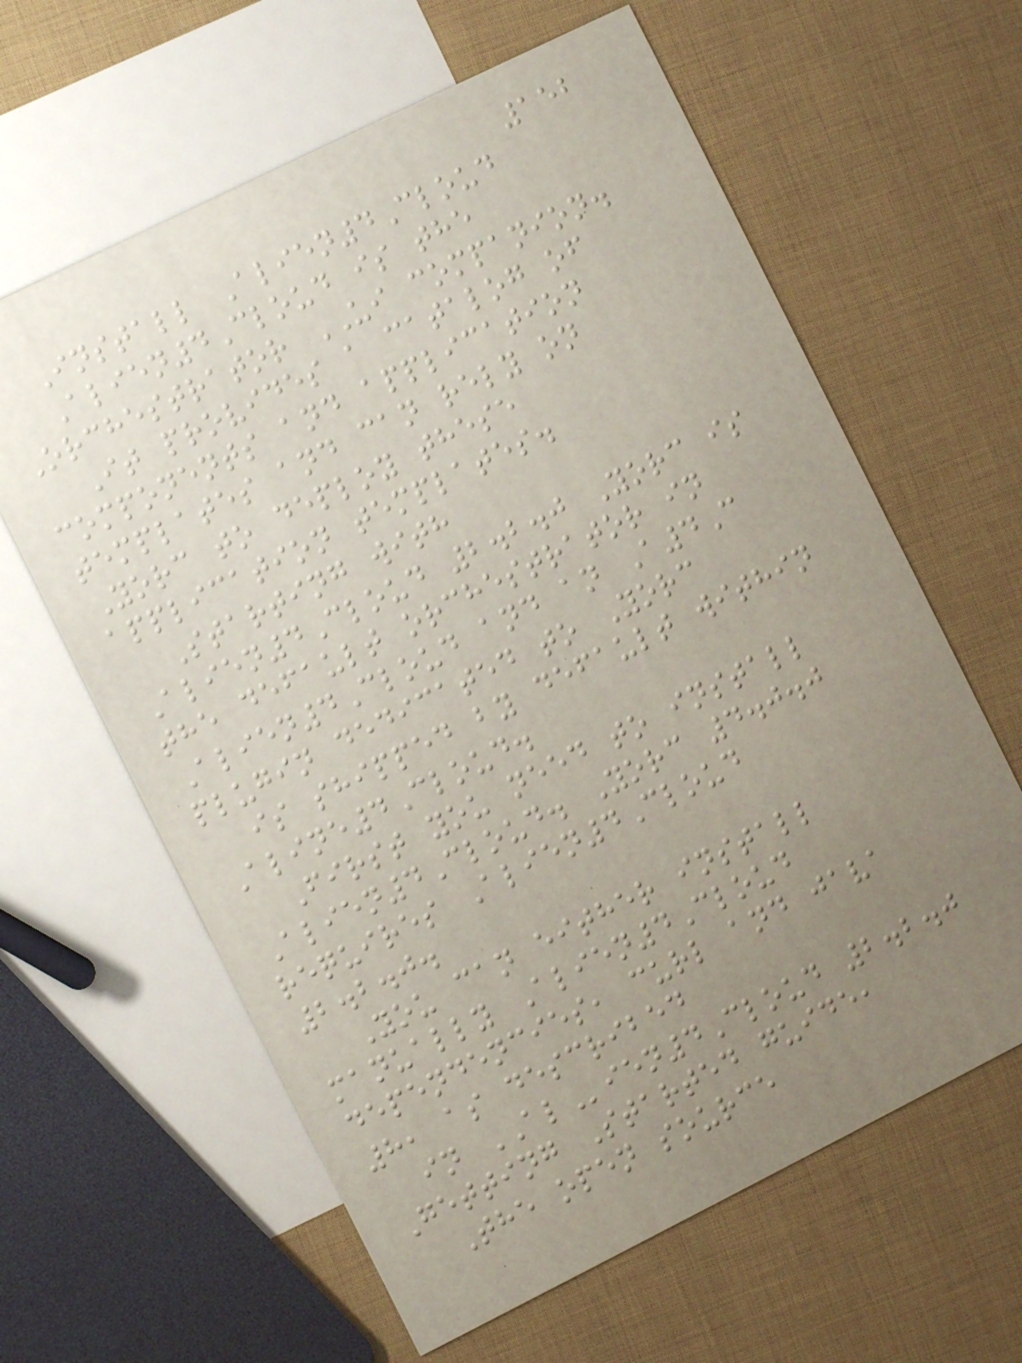152
Install Alien4Cloud
Alien4Cloud is the
Orchestrator UI companion.
It provides a catalog of
components and application
templates and can rely on
Yorc to deploy these
application templates.
Starting with
Alien4Cloud 2.2.0 Yorc is
the default orchestrator in
Alien4Cloud and an A4C
plugin dedicated to Yorc
is shipped by default within
Aline4Cloud.
First you need to install
Alien4Cloud. Yorc 4.0.0
requires Alien4Cloud
2.2.0.
You can either install
manually Alien4Cloud
dependencies, curl and java
8, as described
in ALien4Cloud 2.2.0
Getting Started guide,
The open source
